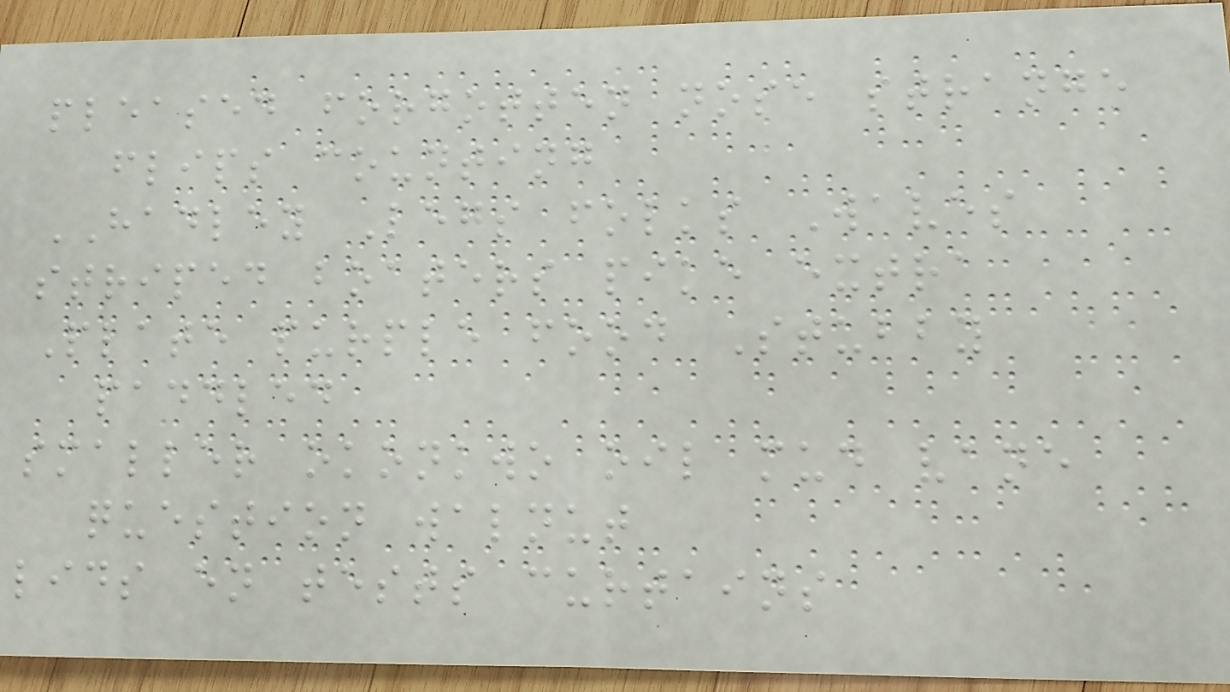pleased forgotten nose strange
flips counting
HADLEY Legs folks Waves
striped boaters pike extra
Plate purple food Stubby
paddled
smaller okonkwo oil mud vane
question walnut
lids en tests curtains
